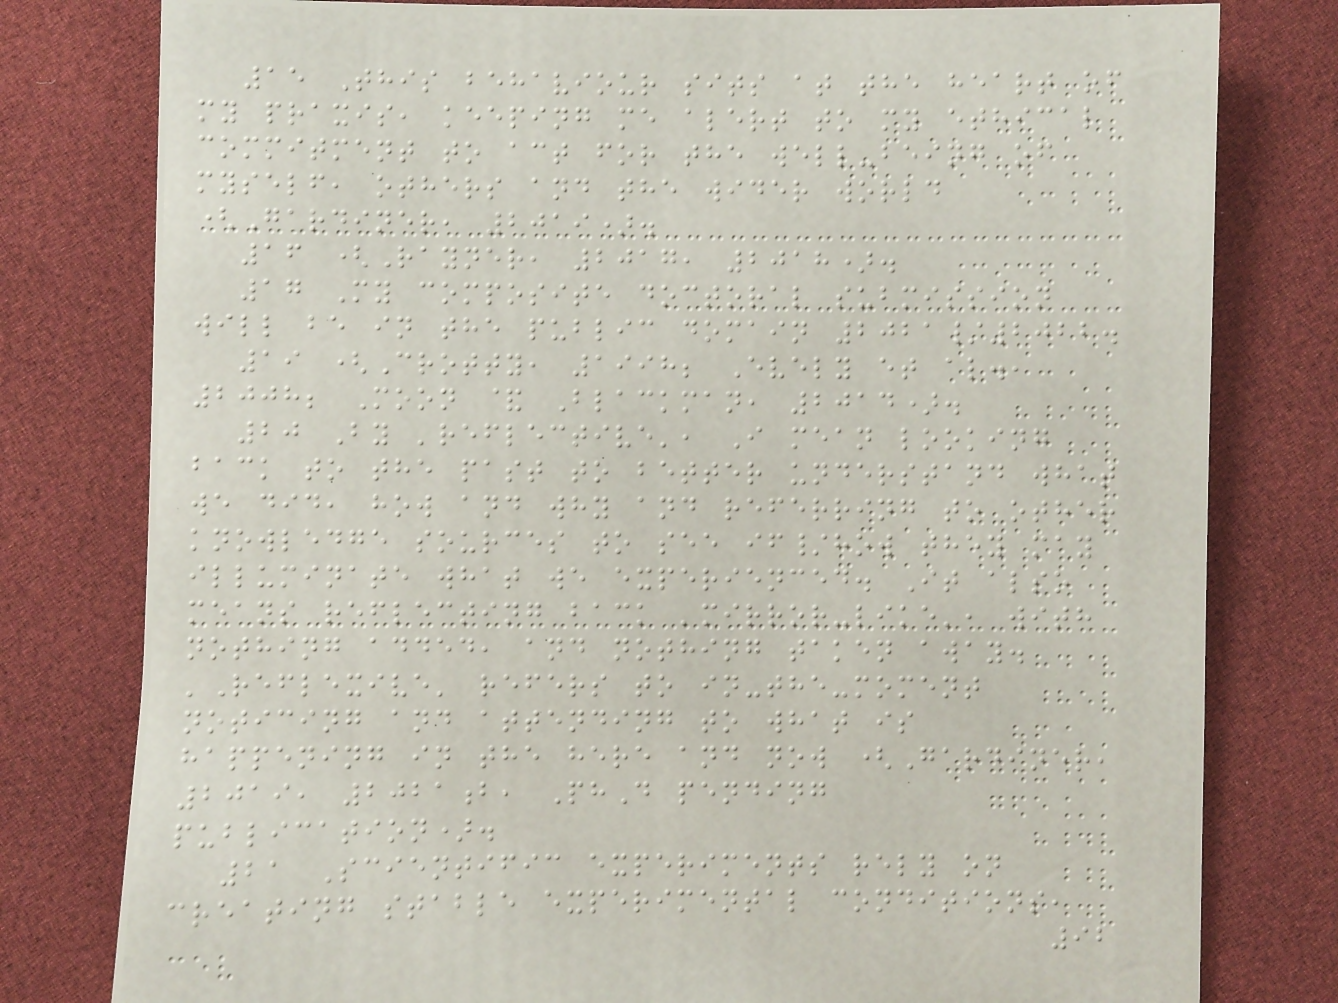15 This behaviour sits at the heart of
my praxis, keeping me alert to my ethical
commitment to act for the well-being of
myself, others and the wider world
(Gardiner, 2019).
16 (Rayner, 2017, 2018).
17 My composite doctoral submission
will be in the public domain 2021/2022.
19 (Crotty, 1998; Evely et al.,
2008; Moon & Blackman, 2014).
20 By 'reflective', I mean looking
back to the past to better understand what
we did, how and why and referring to other
knowledge sources to see if/how they may
illuminate what we experienced. It also
means reflecting back 'mirror-like', with
nothing added, and nothing taken away.
'Reflexive' refers to in-the-moment
noticing and attending to what is
happening in the here and now (Gardiner,
2019, 2021b, PhD pending
publication).
21 Scientific experiments rely on
creating stable experimental conditions,
92
